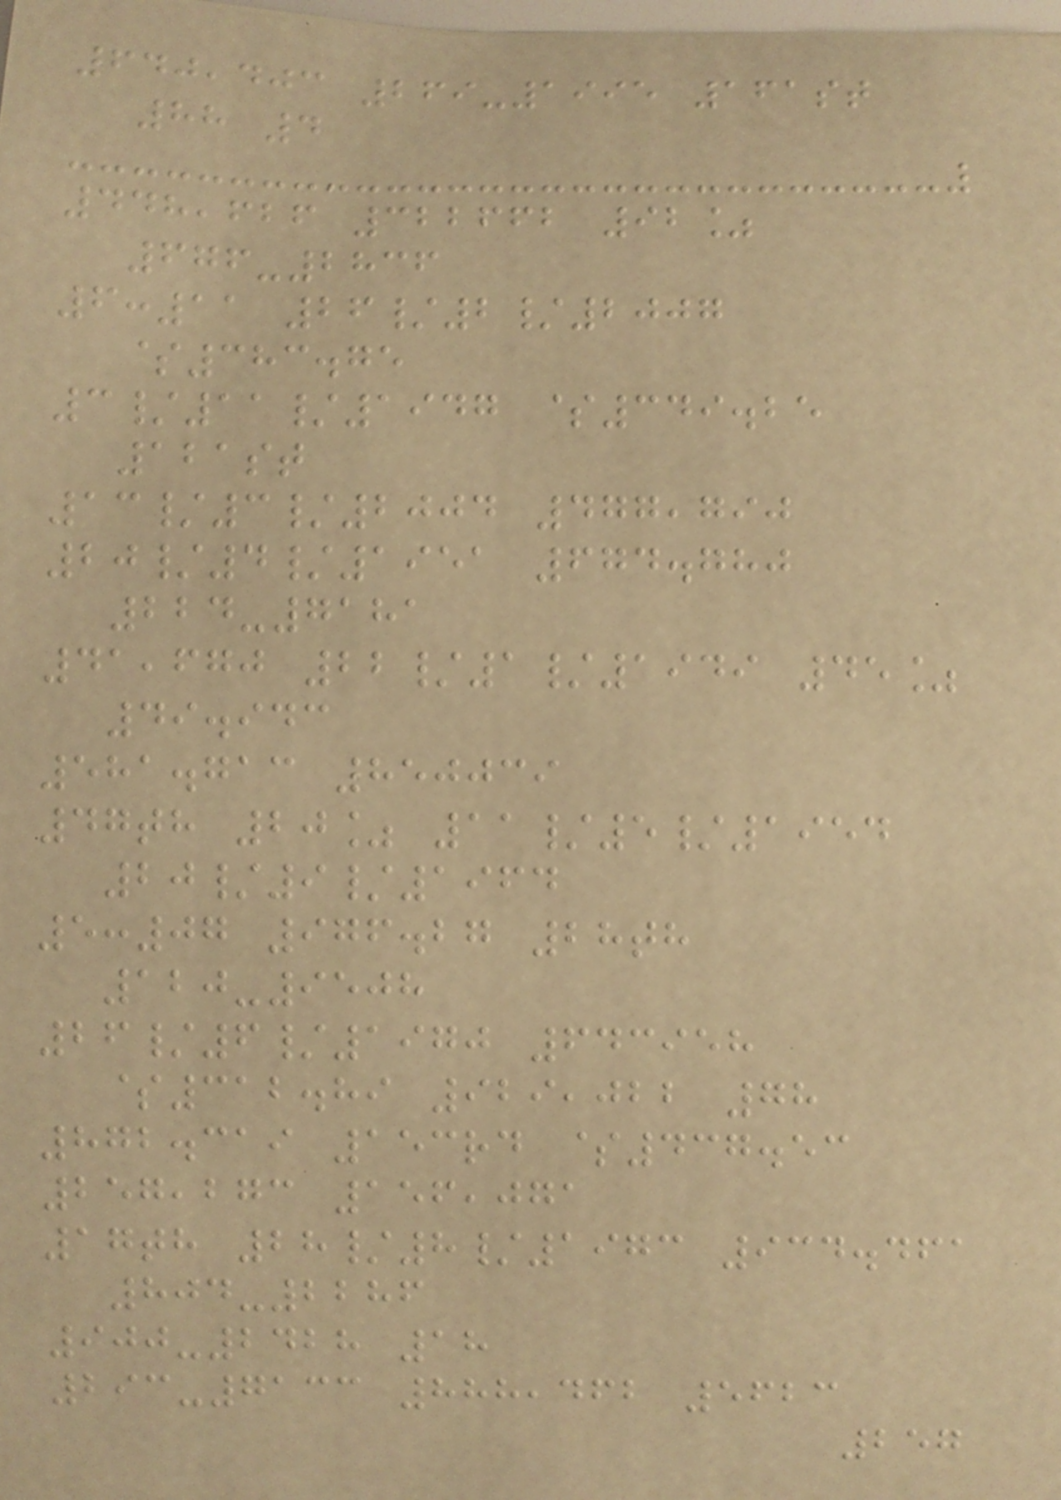640,403 269-1995 161st
88 4
448,626 322662 92%
676-2836
6:11 26/2/2007
$383.75
3/11/1947 $349.25
121st
13/3/2004 477,790
20/4/1951 674.780
224-7181
41,670 22/1/1949 45%
49.943
581.713 850039
47th 20% 11/5/1954
20/9/1964
5:07 976.27 28th
120-9508
26/6/1970 643958
$312.89 929,022 78
872.319 153rd $437.53
257,273 156,071
17th 28/8/1973 934.461
804-2286
900-2428 18
293-7133 888,462 5623
257
